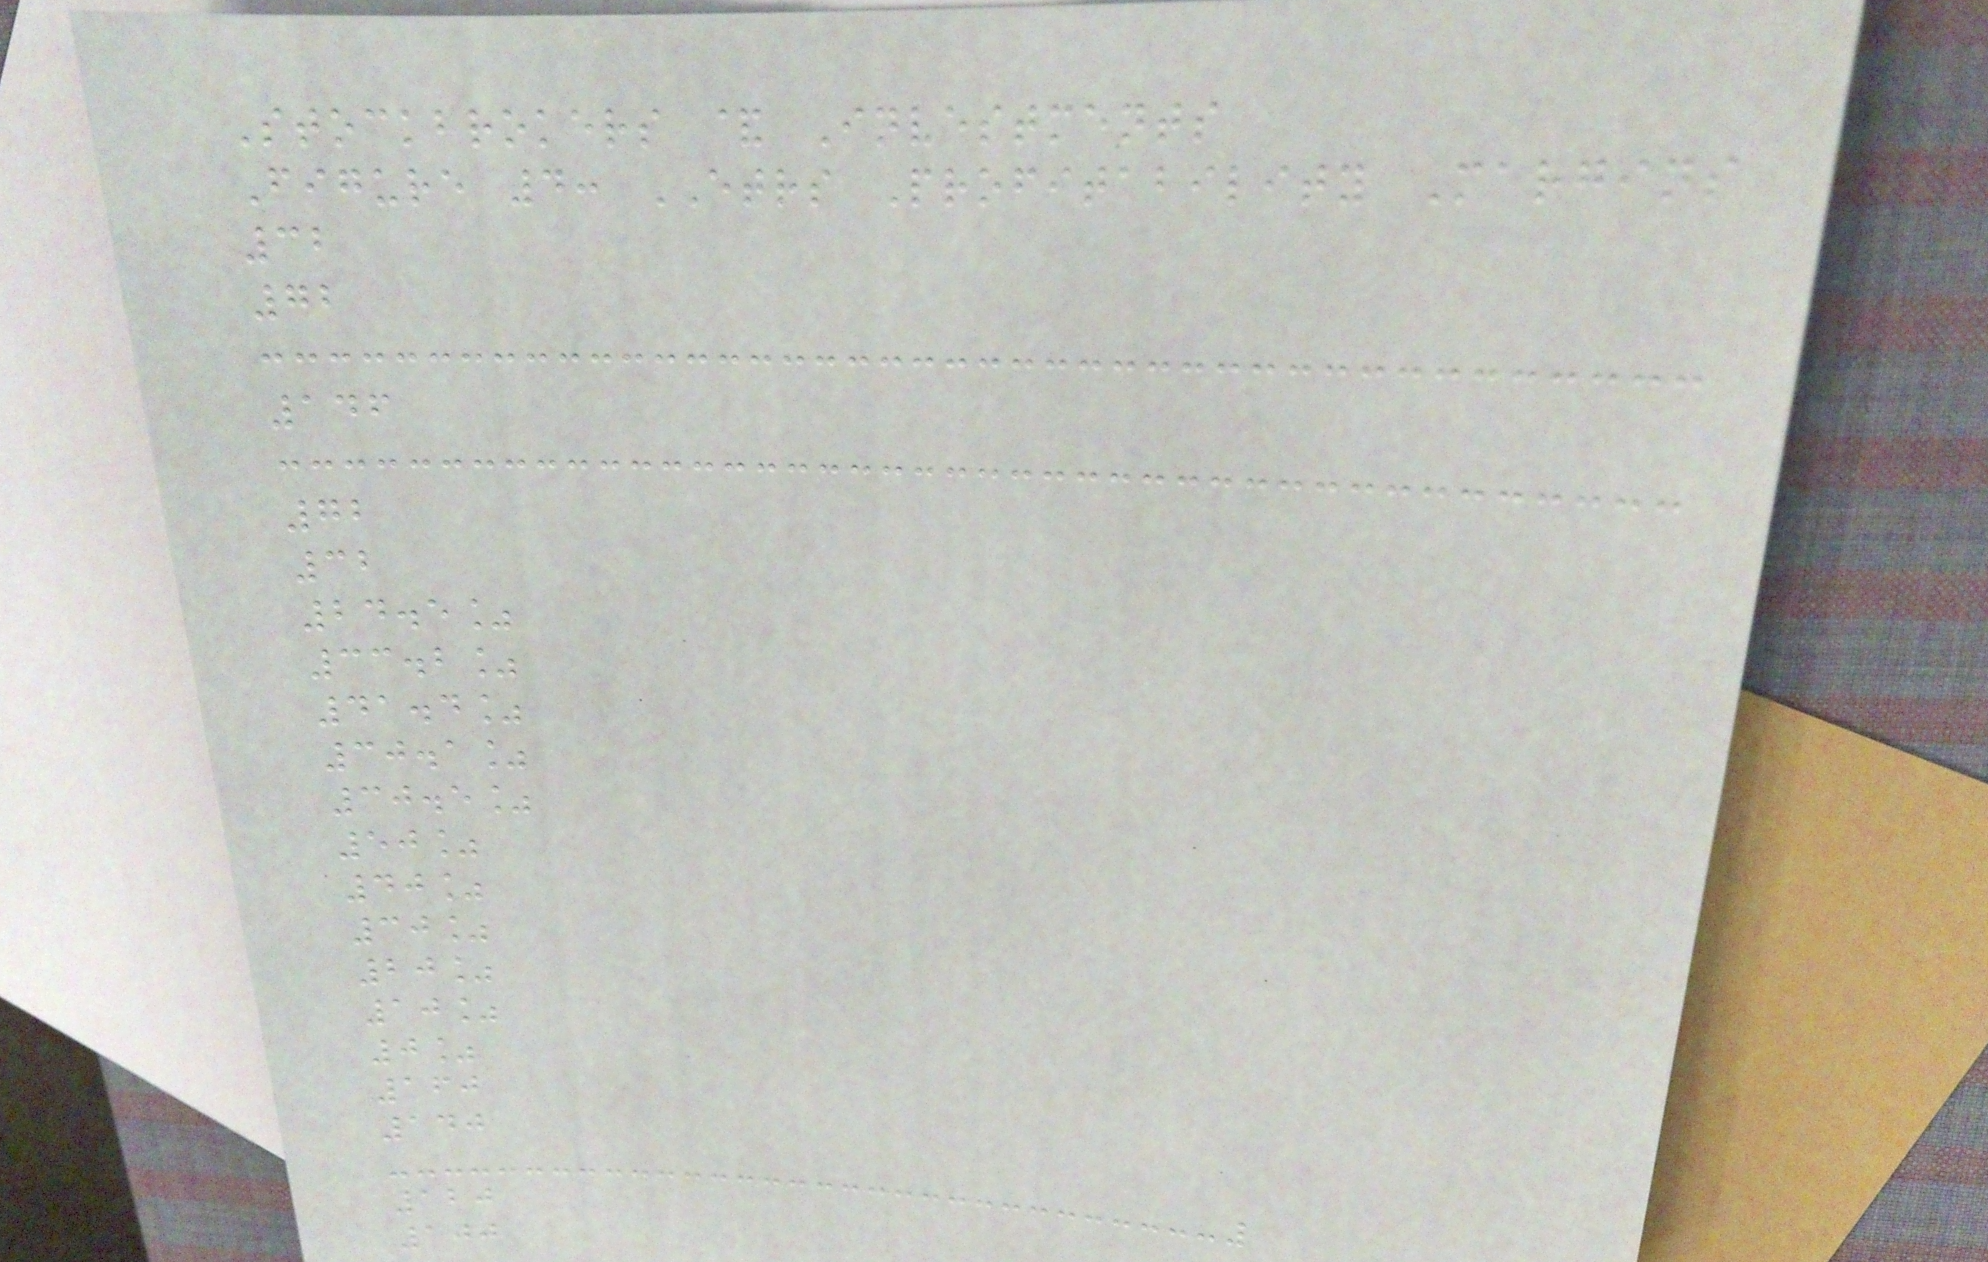Stockbrokers & Investments
Figure 4: ETRS Profitability Margins
32
72
146
72
32
24.5%
33.2%
41.4%
30.1%
30.5%
50%
40%
30%
20%
10%
0%
160
140
120
100
